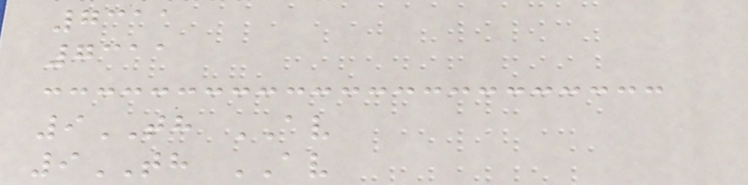7311
7311
9TH AV
9TH AV
